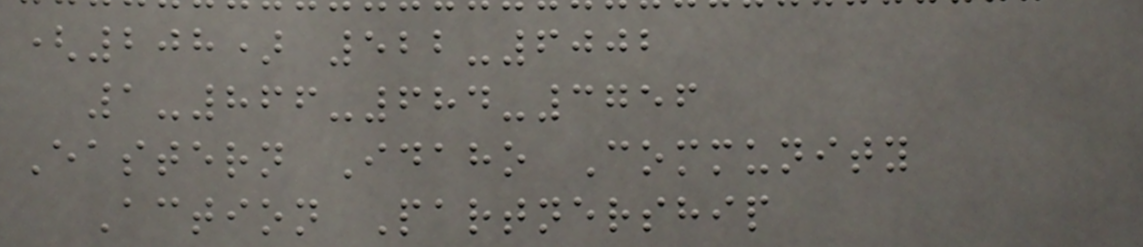(208) 522-6002
1-866-684-3756
Eastern Idaho Community
Action Partnership
